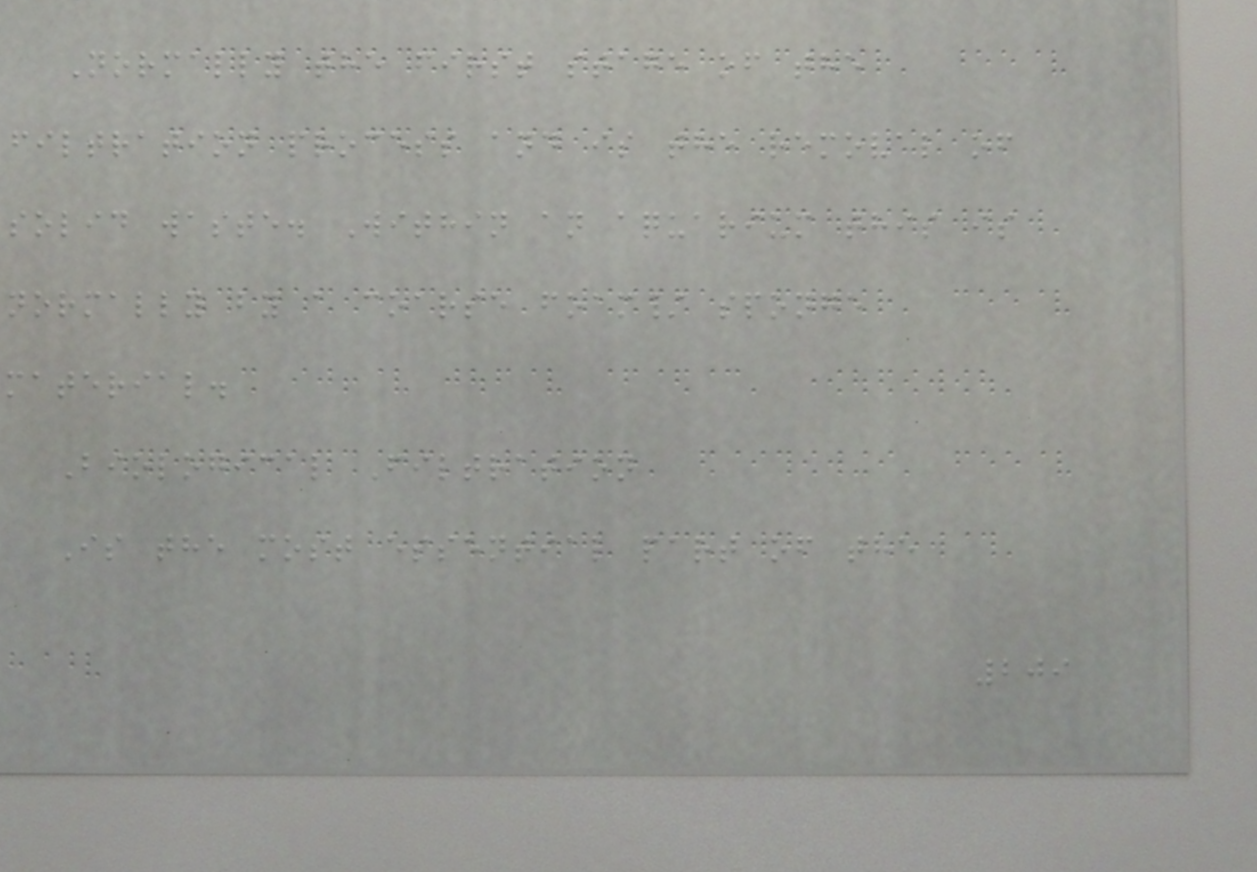Normally the first stage of the
filtration process and is the removal of
solid waste. Within an aquarium this is
normally by a coarse foam/ sponge
material.
Biological Filtration
Is the most essential part of the
209
